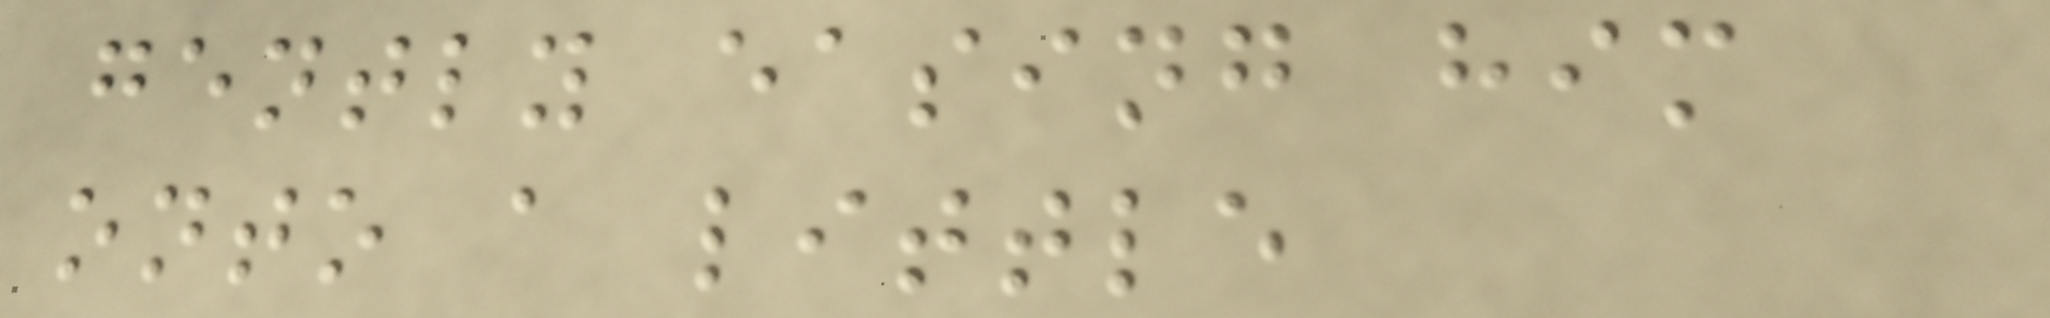gently easing him
onto a little
